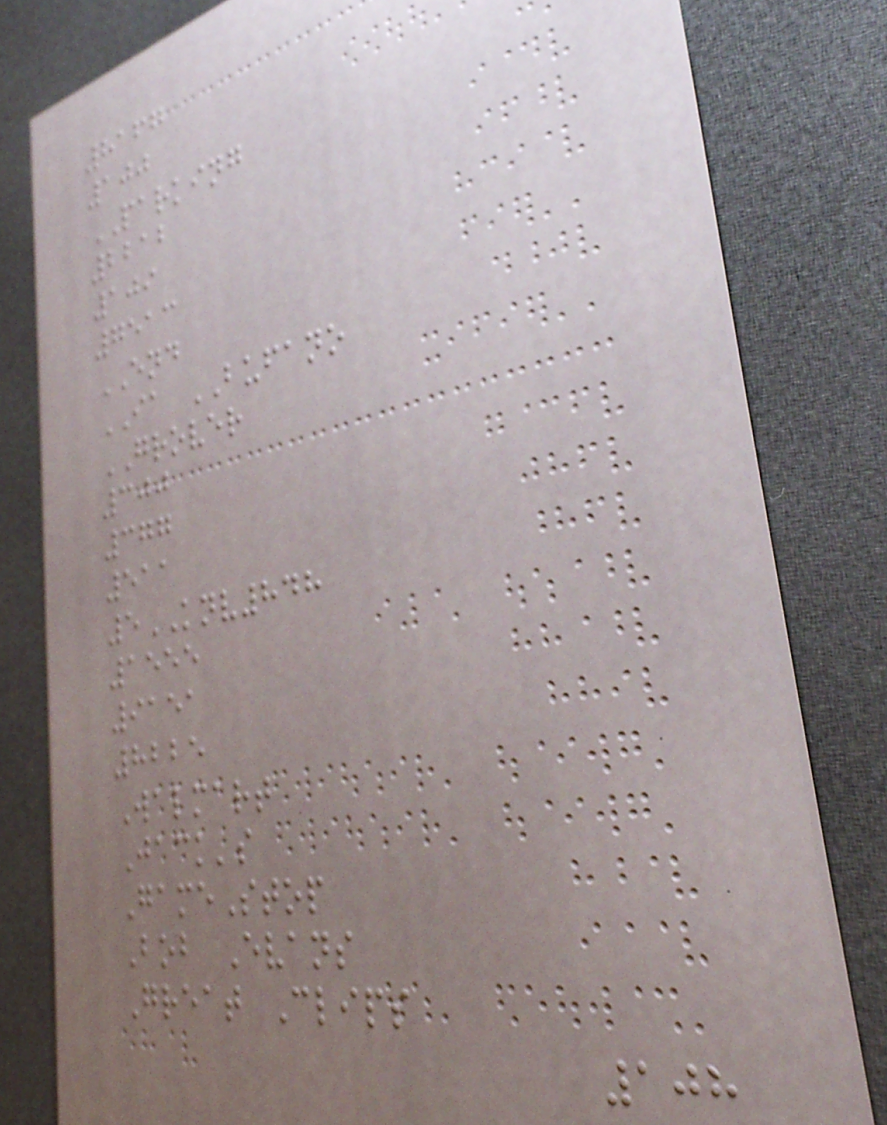8167
100
PARKING
2212
109
7513
END
IA BUFANO
GROVER
300
377
511
5KNV848
1555
9151
8225
Walmart
Jack's
GameStop
Bob Evans
Great Clips
108
